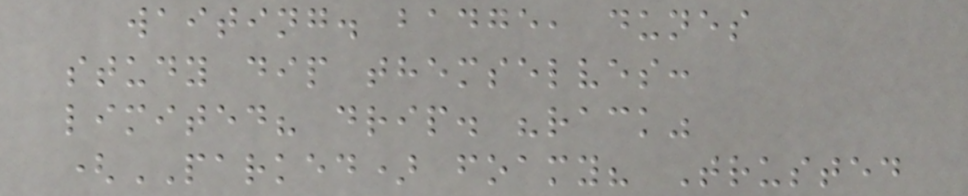waiting. badge, dunes
study dip themselves:
limited? drip. "rack"
(PARKED) foamy? Trusted
